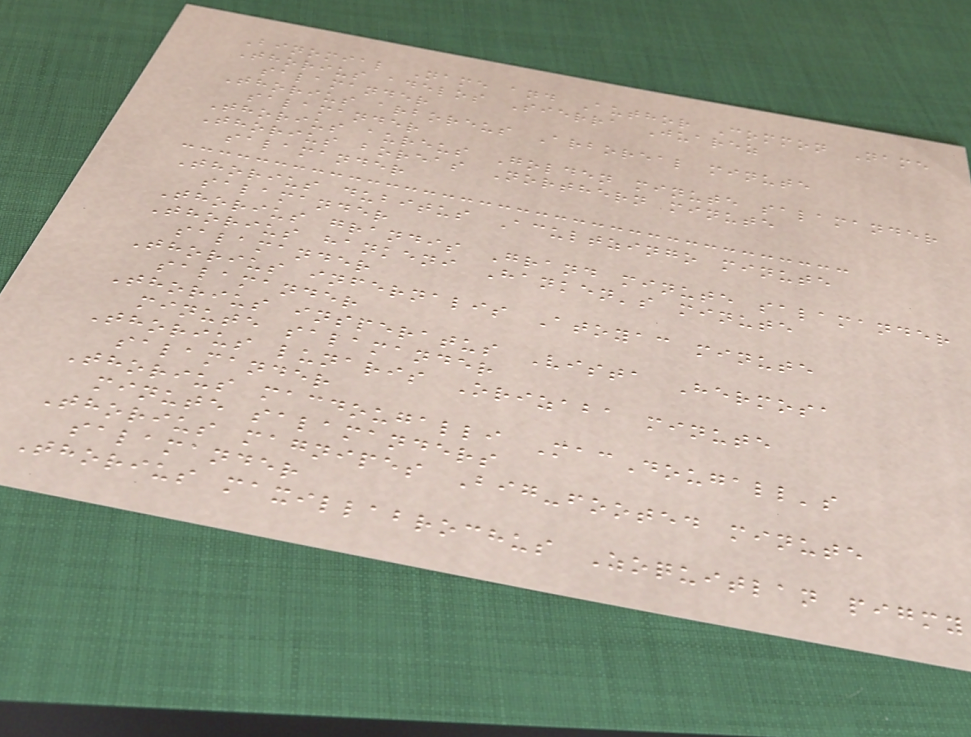Binomial Name and Author Common Name
Thorius adelos Sierra Juarez
salamander
Thorius arboreus Arboreal minute
salamander
Thorius aureus Golden minute salamander
Thorius boreas Northern minute
salamander
Thorius dubitus Acultzingo minute
salamander
Thorius grandis Grand minute salamander
Thorius hankeni Hanken's minute
salamander
Thorius infernalis Atoyac minute
salamander
Thorius insperatus Vista Hermosa
minute salamander
Thorius lunaris Orizaba minute
salamander
Thorius macdougalli MacDougall's
minute salamanders
Thorius magnipes Big-footed minute
salamander
Thorius maxillabrochus Zoquitlan pigmy
